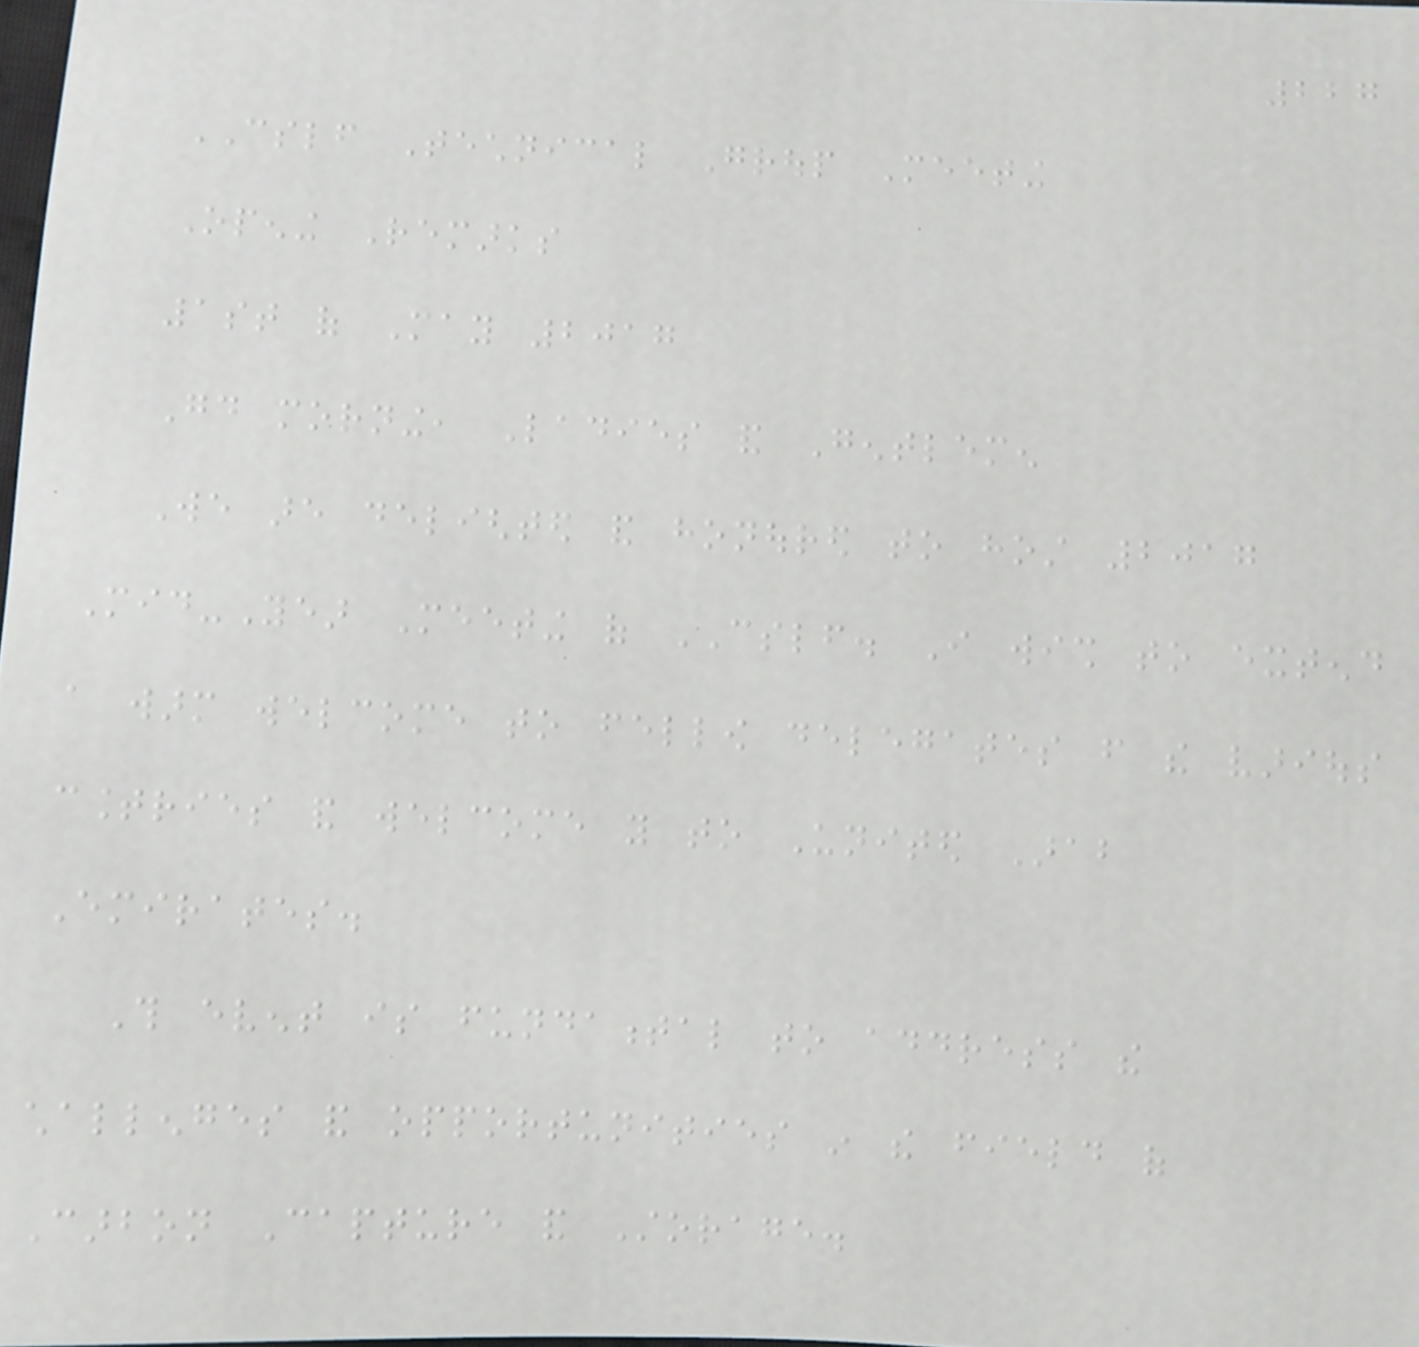227
CSLF Technical Group Meeting
Opening Remarks
1st of May 2017
Good morning, Ladies and Gentlemen
We are delighted and honoured to host 2017
Mid-Year Meeting of CSLF. I wish to extend
a warm welcome to fellow delegates from the various
countries and welcome you to United Arab
Emirates.
This event is fundamental to address the
challenges and opportunities in the field of
Carbon Capture and Storage.
